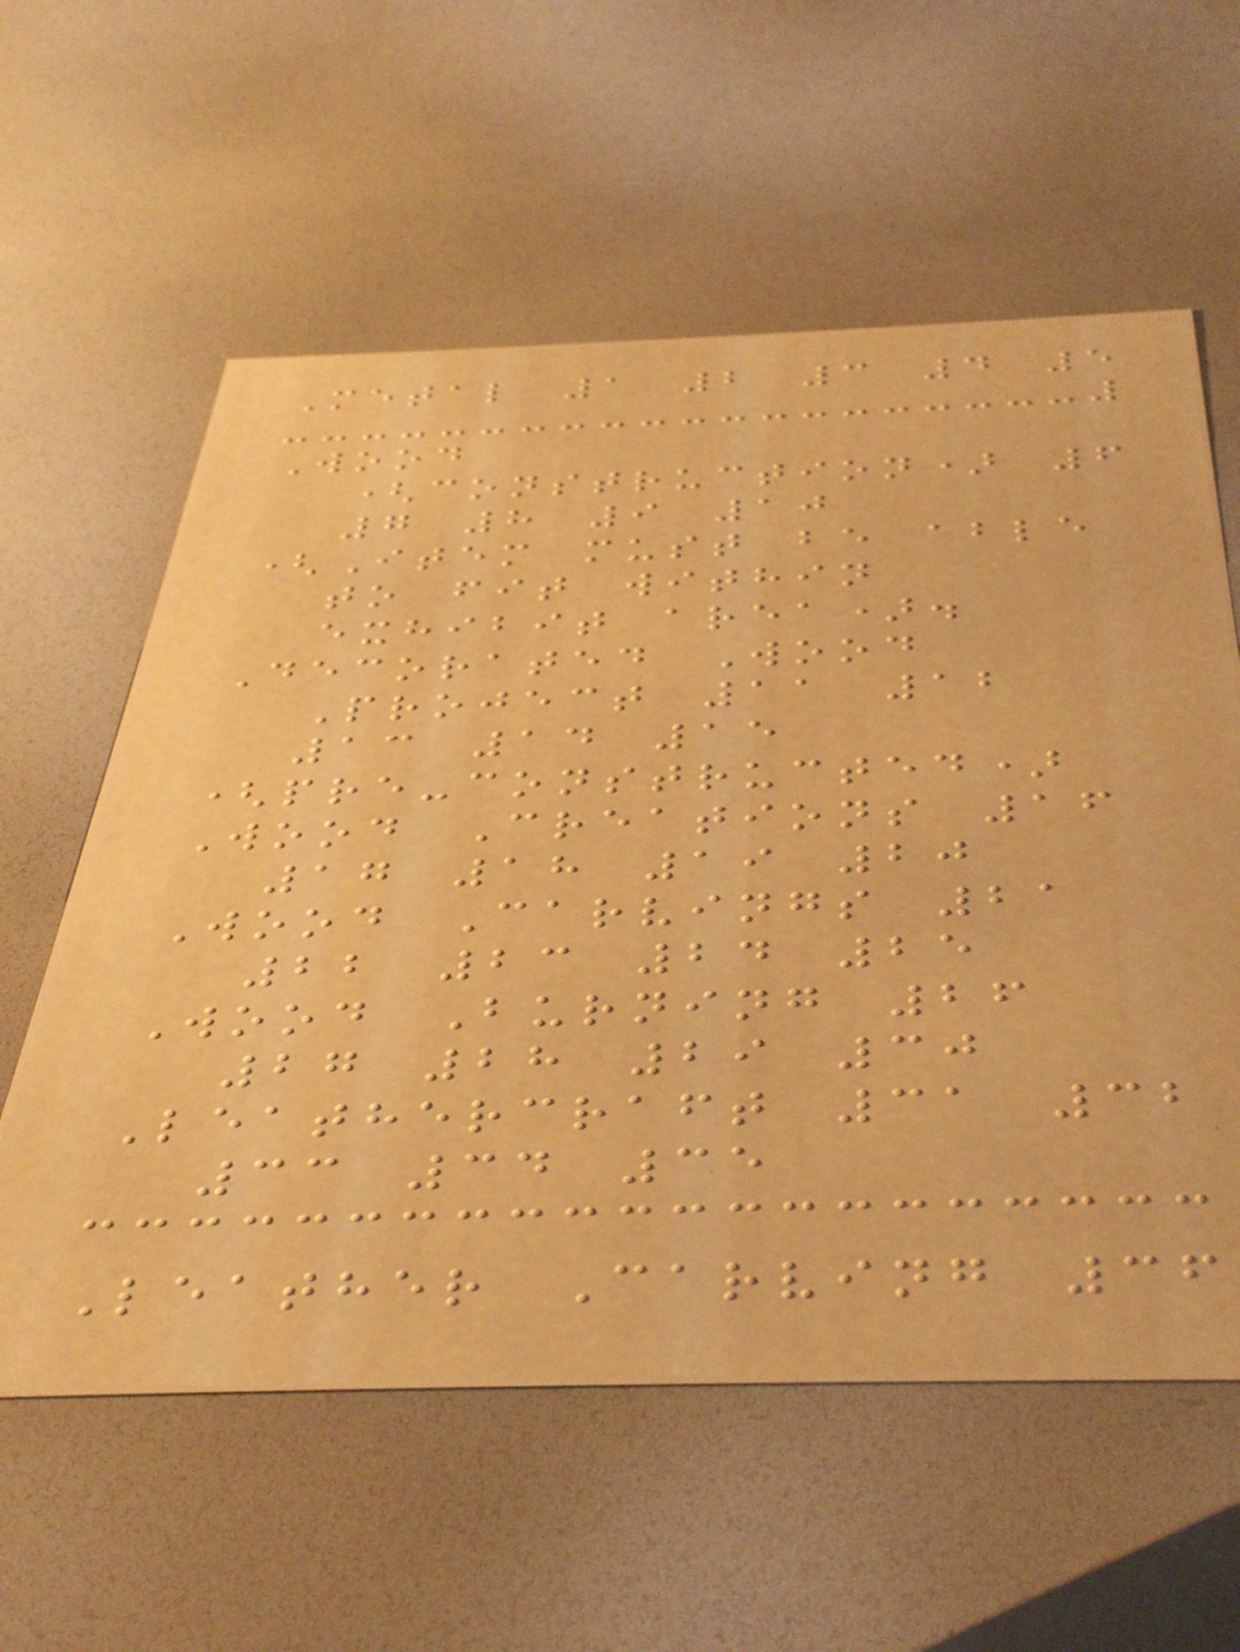Metal 1 2 3 4 5
Wood
(construction) 6
7 8 9 10
(Item must be able
to fit within
exhibit area).
Decorated Wood
Project 11 12
13 14 15
(pre-constructed)
Wood Creations 16
17 18 19 20
Wood Carvings 21
22 23 24 25
Wood Burning 26
27 28 29 30
Leathercraft 31 32
33 34 35
Leather Carving 36
